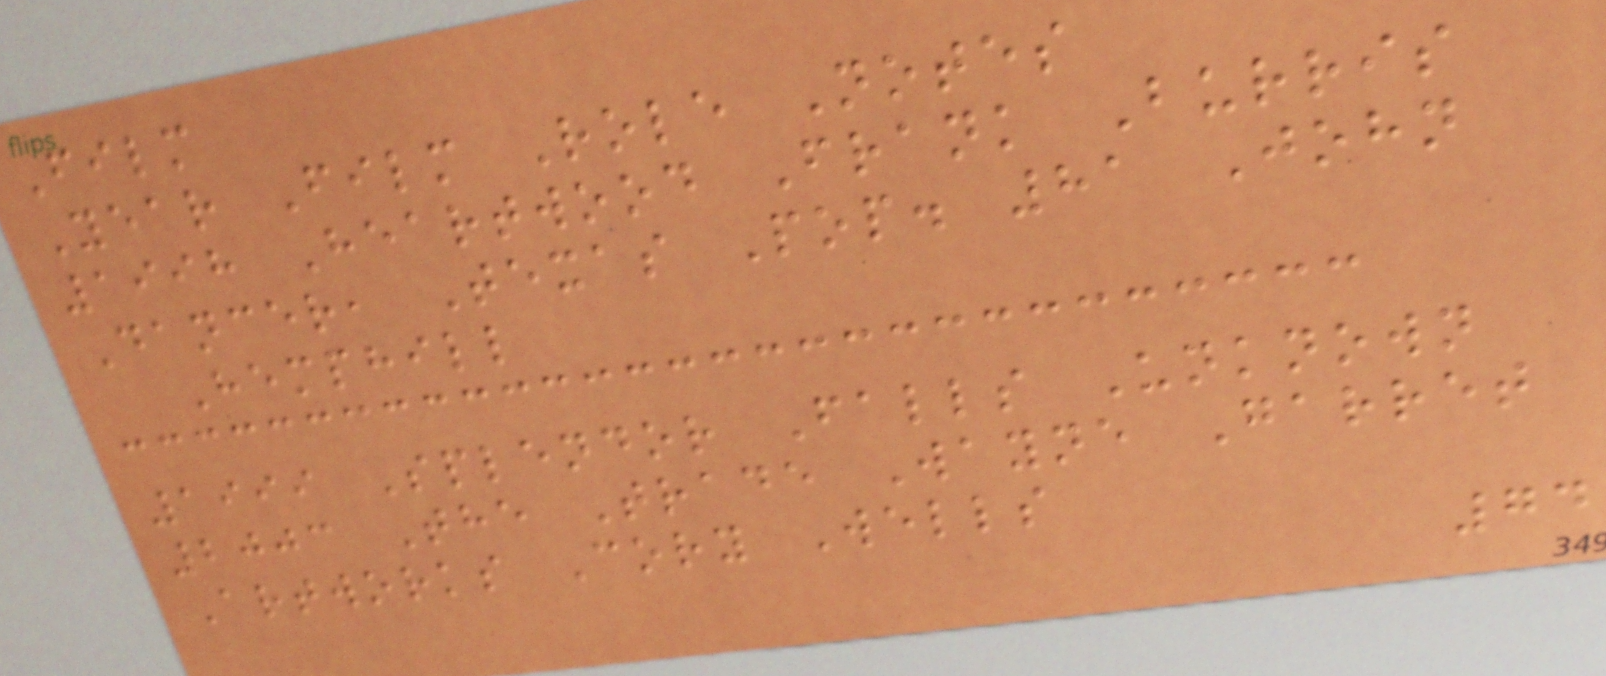Film
Year Film Role Notes
1998 Heartwood Frank Burris
Dancer, Texas Pop. 81 John
Hemphill
1999 Splendor Falls Unknown
2003 The Trade Wayne Garret
Artworks Cory Wells
74
